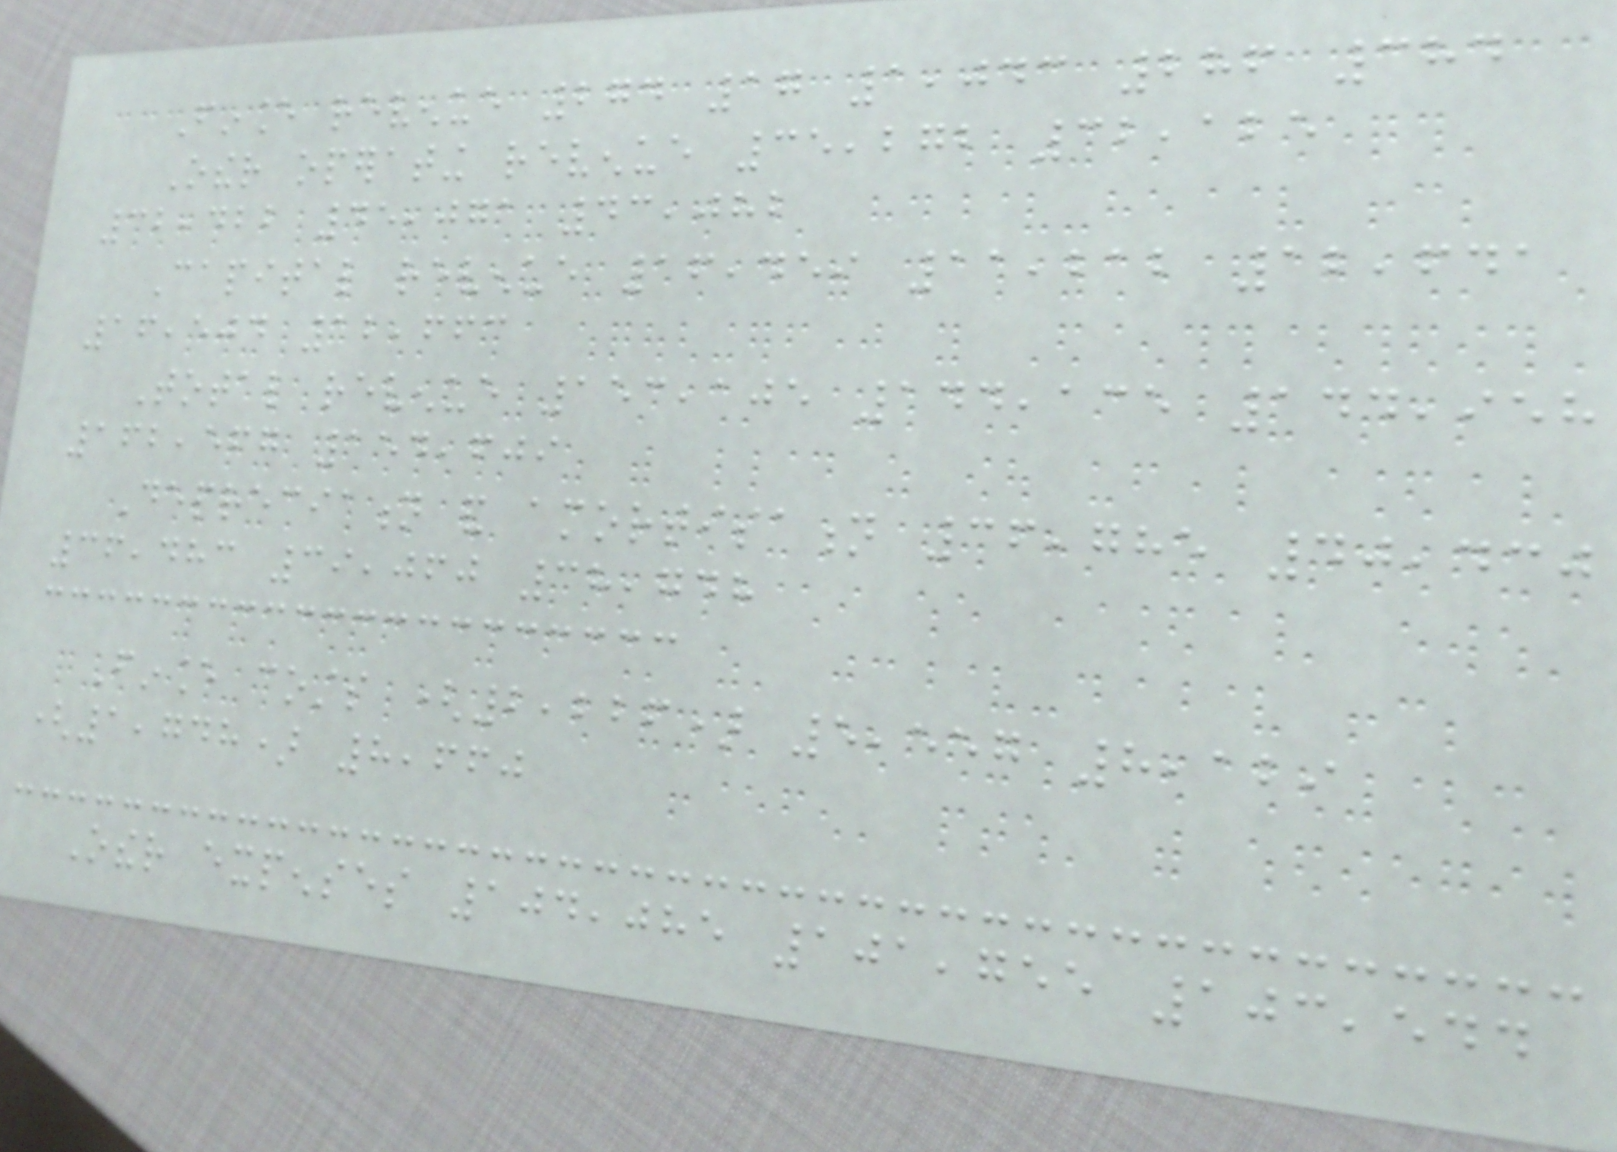Finance revenue 274 17 1,043 286 384
Other operating revenue 35,272 32,125
32,422 45,071 43,082
Capital revenue 16,459 11,212 12,641
16,504 12,663
Total revenue 153,105 144,135 144,958
162,567 154,609
Depreciation and amortisation 36,785 40,430
36,483 39,060 38,748
Finance costs (2,226) 5,557 8,129
(1,748) 8,660
Other expenses 104,085 101,755 103,544
